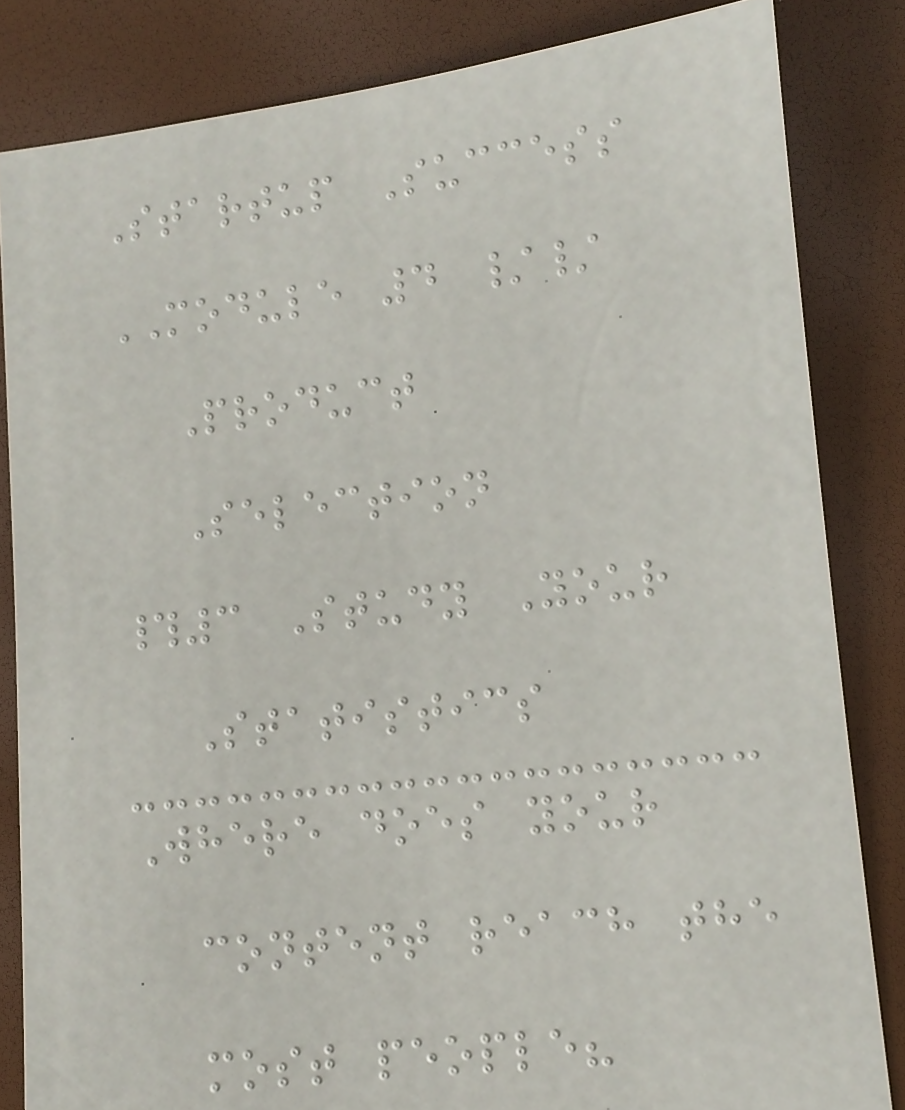Startup Success
MODULE 4 //
Product
Selection
#3 Study Your
Statistics
Where does your
content reach the
most people?
